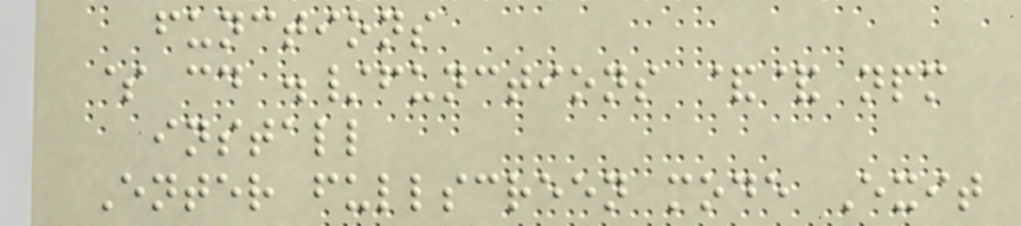functions
$ cd ./functions && npm
install
Enter fullscreen mode Exit
